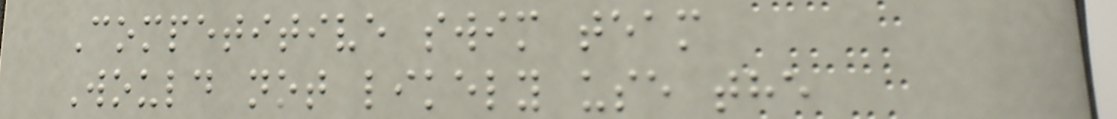Competitive swim team
Would not likely use the
